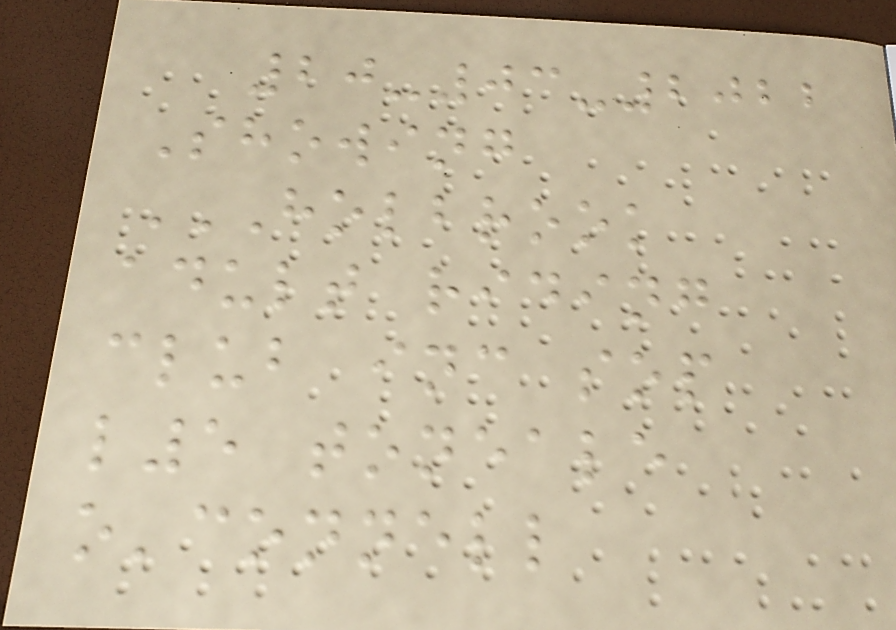20-03-2022
Showing
HOLBROOK
ADULT RIDING
CLUB INC SOP
L5 TONEALE
O'CONNELL
